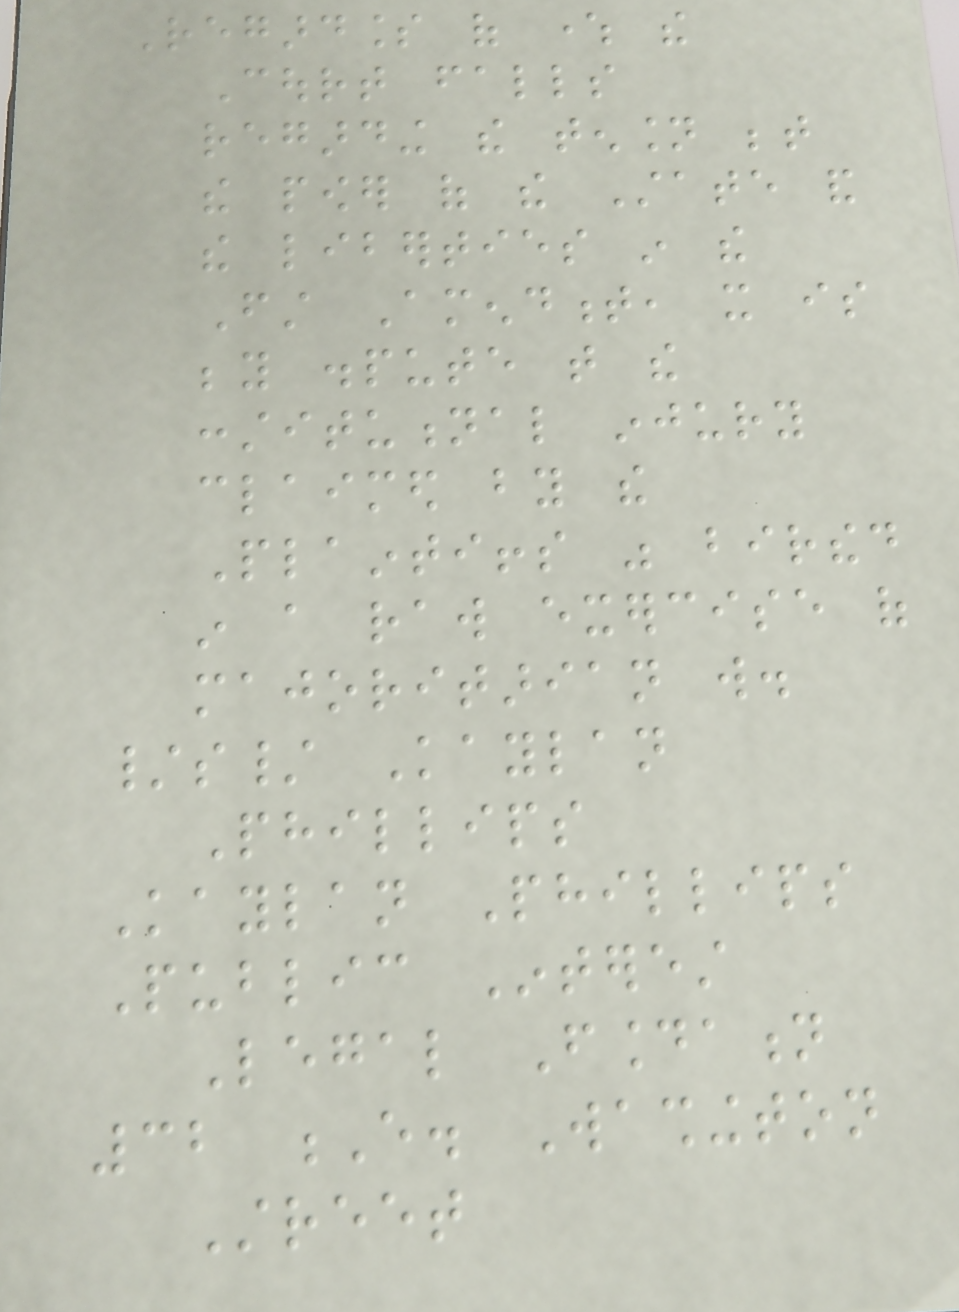Regardless of where the
Court falls
regarding the tension between
the power of the State and
the liberties in the
First Amendment, it is
beyond dispute that the
constitutional injury
claimed by the
Plaintiffs was birthed
in a raw exercise of
majoritarian will.
/s/ Kaylan
Phillips
Kaylan Phillips
Public Interest
Legal Foundation
32 E. Washington
Street
